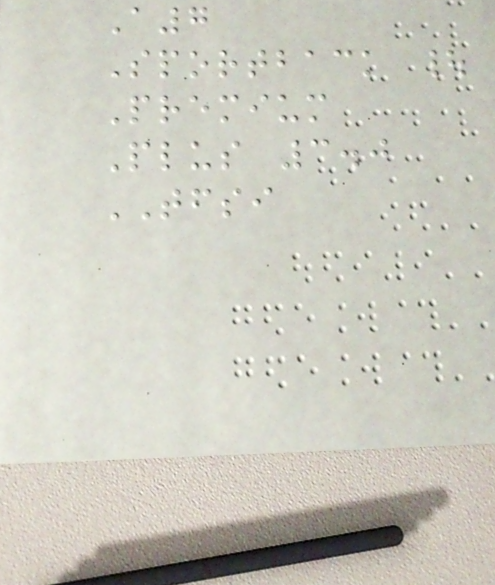A7
Sportback |
Premium
Plus 3.0
TFSI
